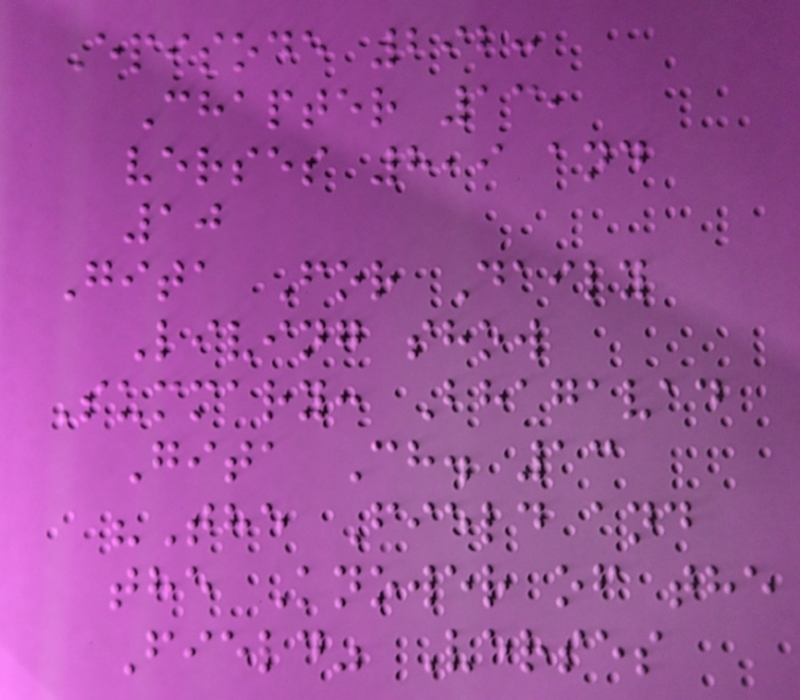Episode 292:
Chapter 13,
verses 8,9 and
10
Gita For Daily
Living show
Summary: Bhagavad
Gita Ch. 13
"The Field and
the Knower of the
Field" Verses
